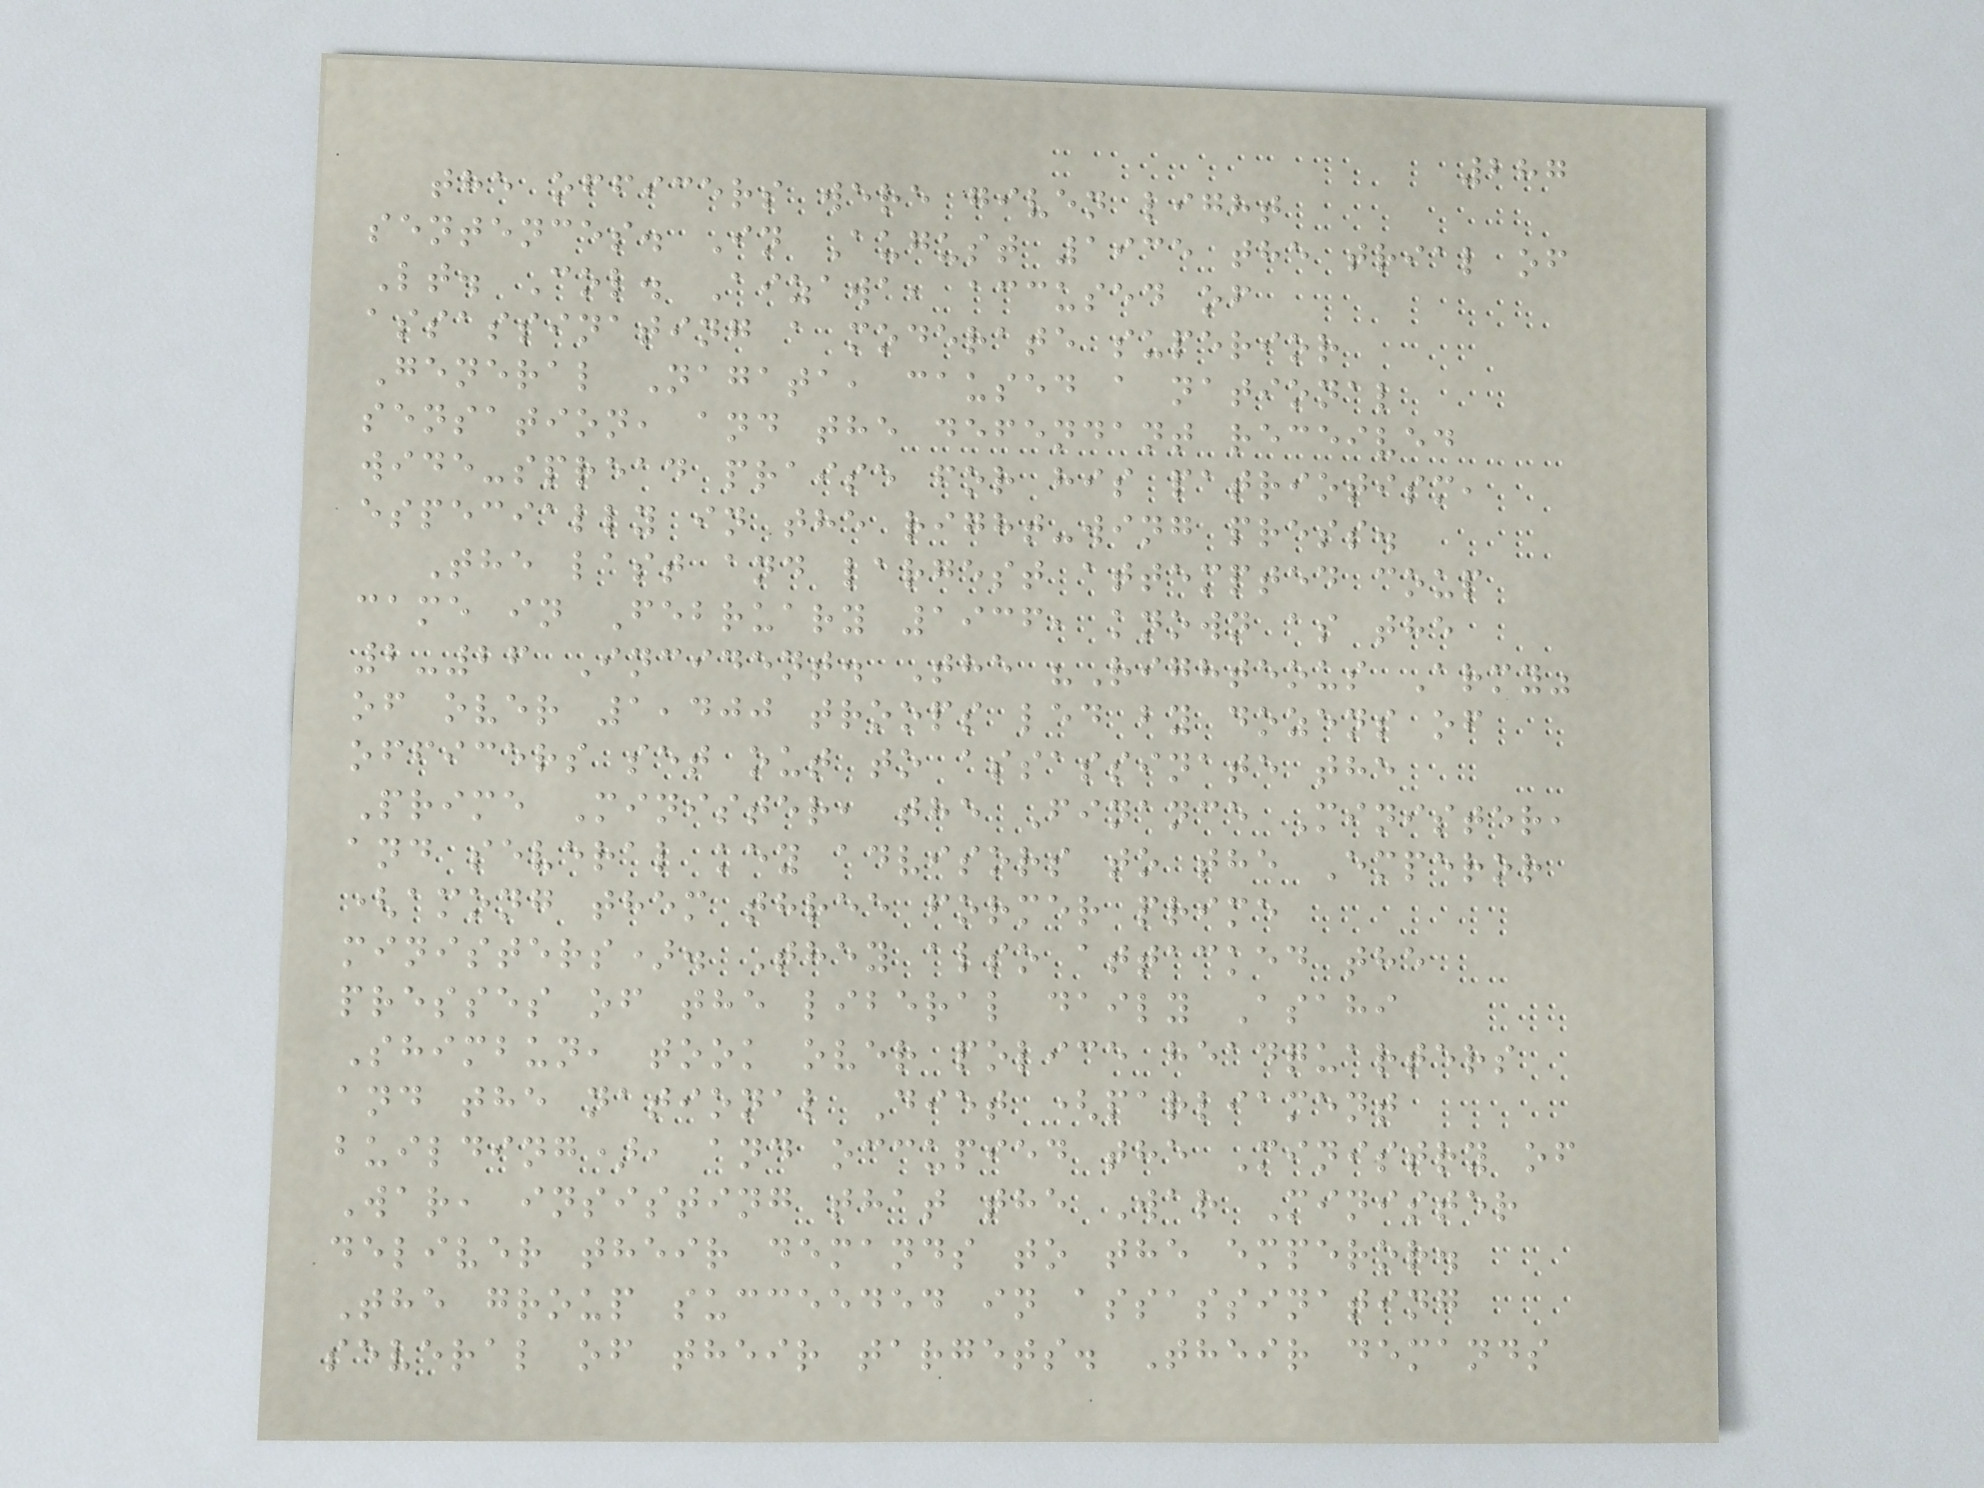287
the officers were given light
sentences. In August 1935 the trial of
Lt. Col. Aizawa, accused of
assassinating a moderate superior
General Nagata, caused a national
sensation, and the defendant received
wide-spread praise for his patriotism,
especially in the right-wing press.
The last and largest attempted coup
came in February 1936, known as the
2-26 Incident. The "Righteous Army"
of over 1,400 troops led by dozens of
officers set out to assassinate the
Prime Minister, the Finance Minister,
and several key advisors to the Emperor
(among them three former prime
ministers). They also attacked the
presses of the liberal daily Asahi
Shimbun, took over police headquarters
and the national Diet (parliament
building), and occupied the Ministry of
War, insisting that the War Minister
deliver their demands to the emperor.
The group succeeded in assassinating
several of their targets. Their demands
